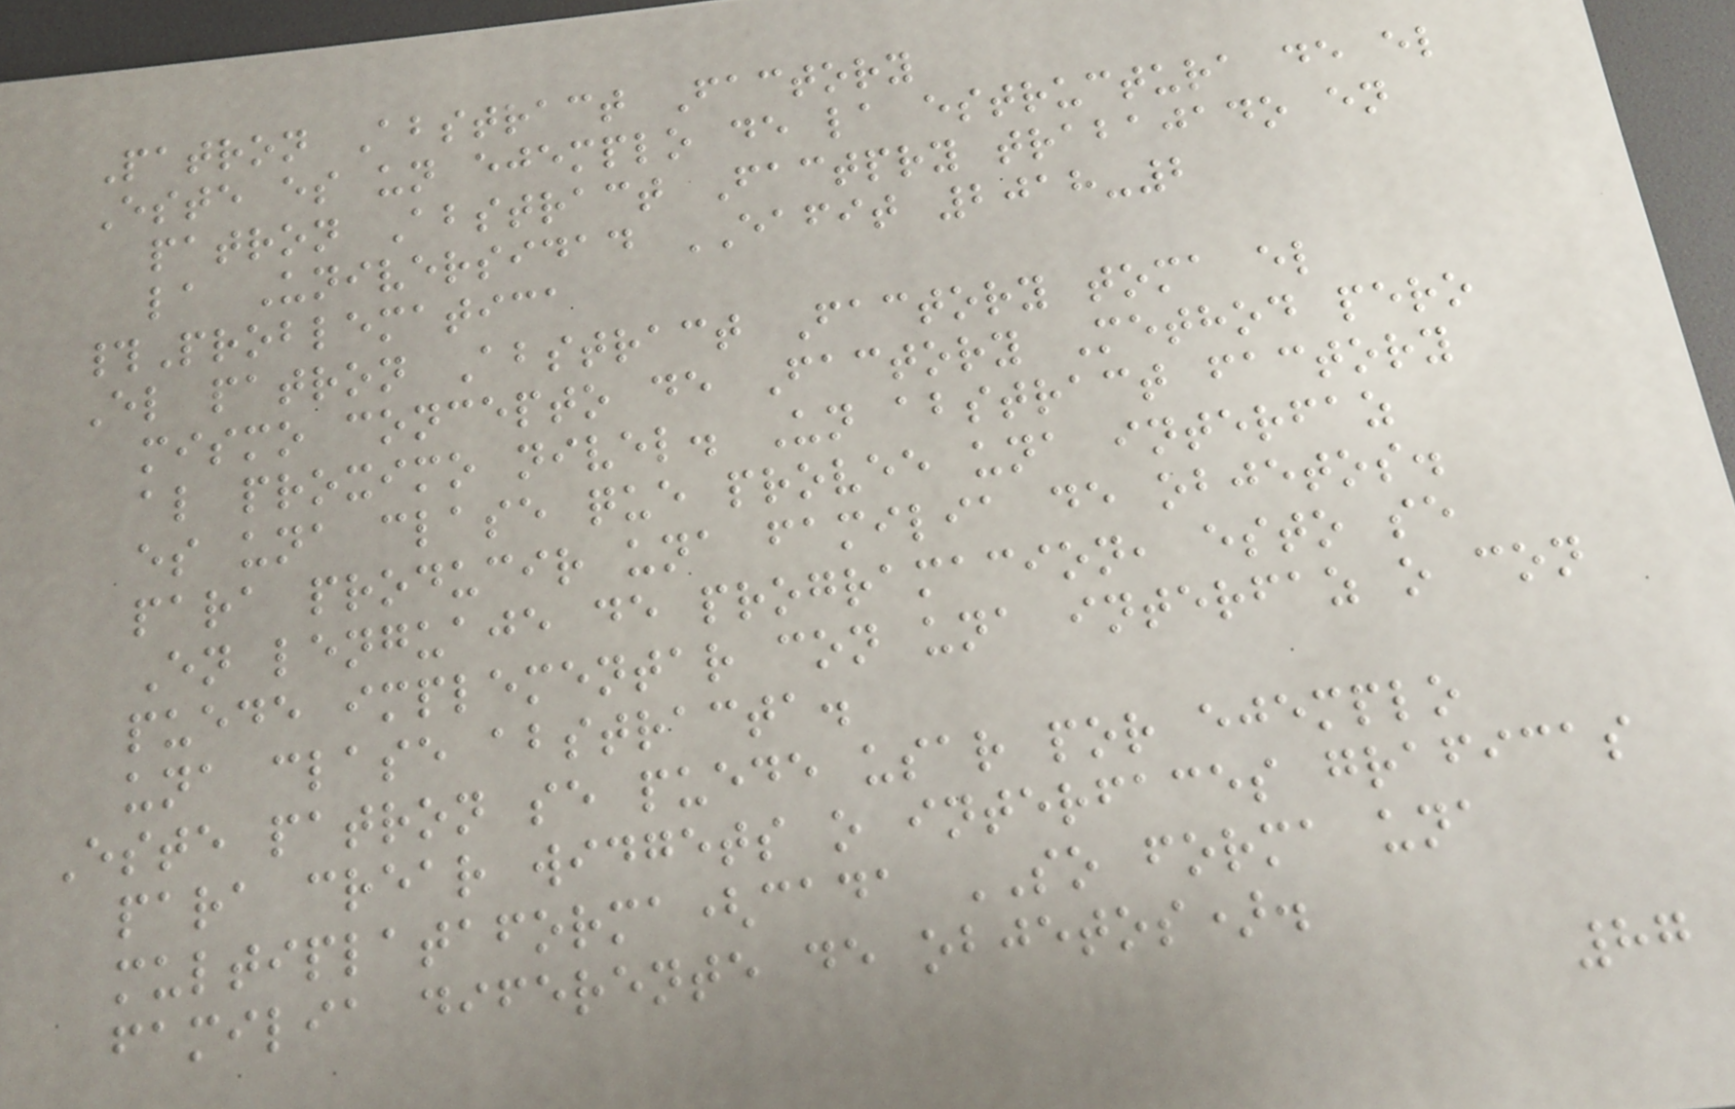Patron Abstract Factory
Este es un ejemplo de la estructura de el
patron Abstract Factpry trabajado en
la Universidad EAFIT 2018-2
#Problematica
El patron Abstract Factory toma el
mismo concepto de Factory Method pero
al proximo nivel. Un abstract factory
es una clase que provee una interfaz
para producir una familia de objetos.
En lenguaje de programacion, esto se
puede implementar con una interfaz o con
una clase abstracta.
Este patron se puede usar por ejemplo
para crear widgets o interfaces graficas
multiplataforma(cada SO forma una
familia diferente de objetos).
87
